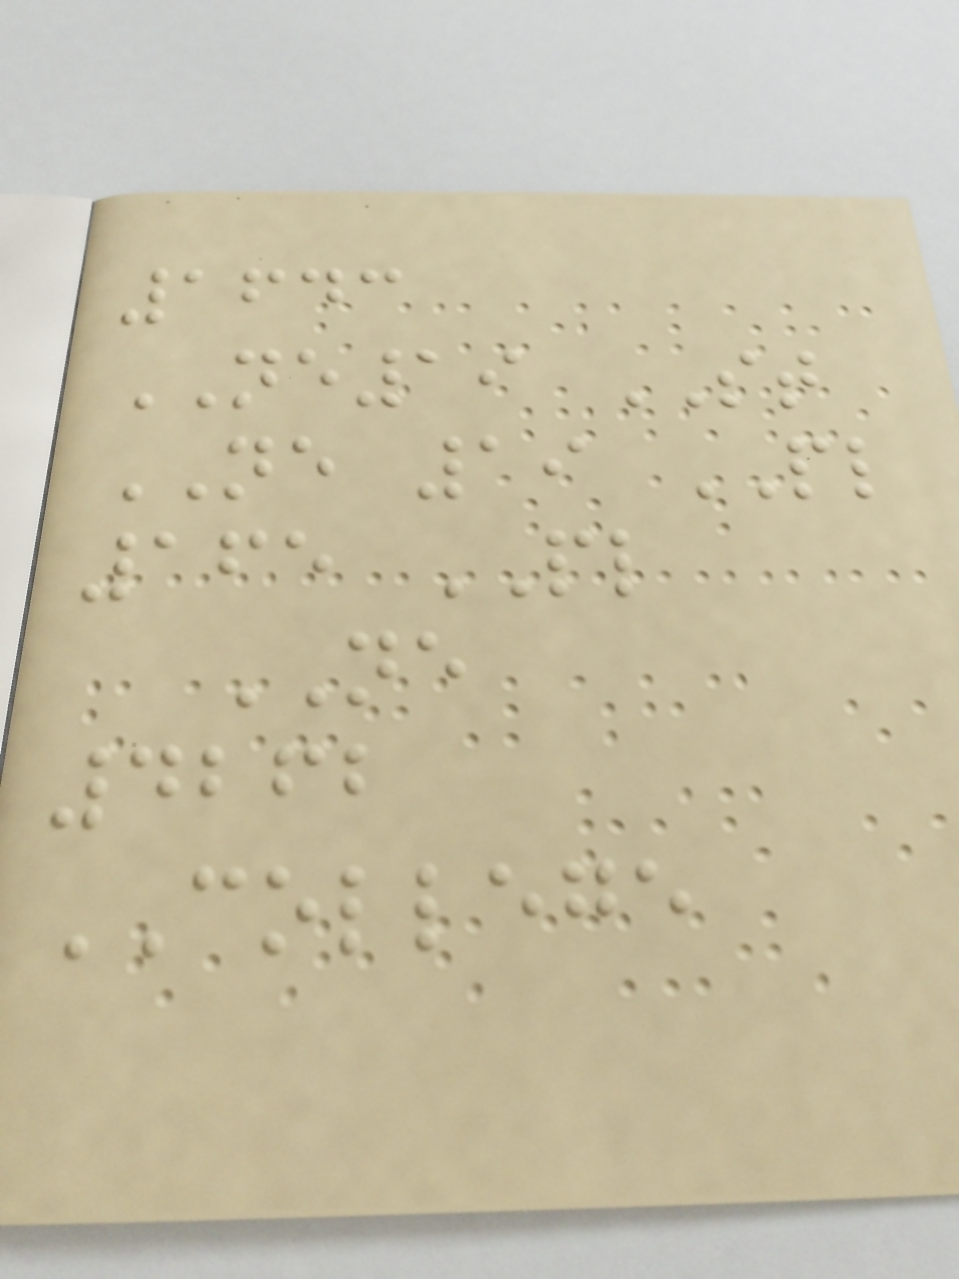1643
NE19 ST
NE 19 PL
165 PL
NE
4262
COLLEGE
